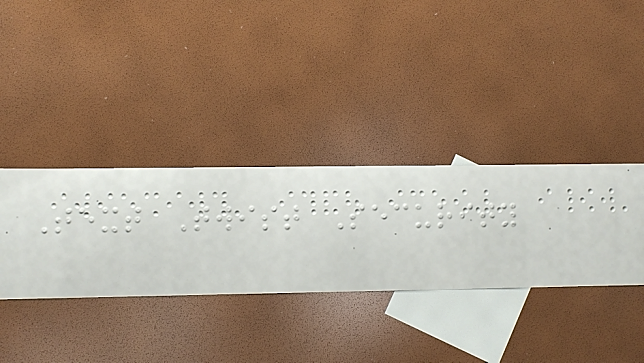Text Twist Security
